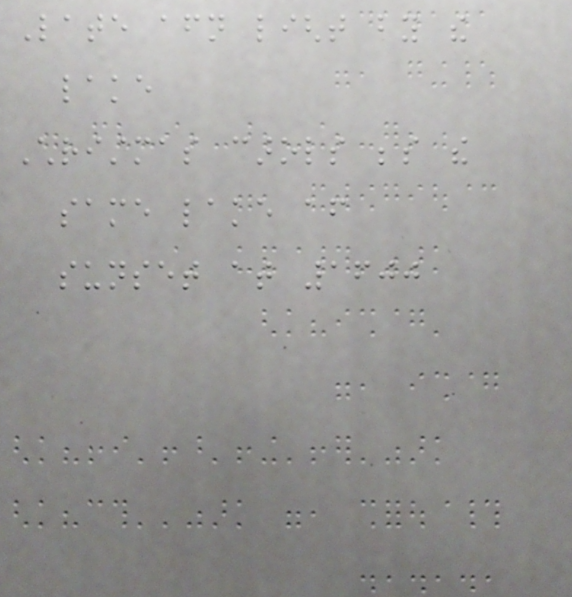Late afternoon light by the
lake
Christmas carols beside the
same lake after
sunset at 1600
